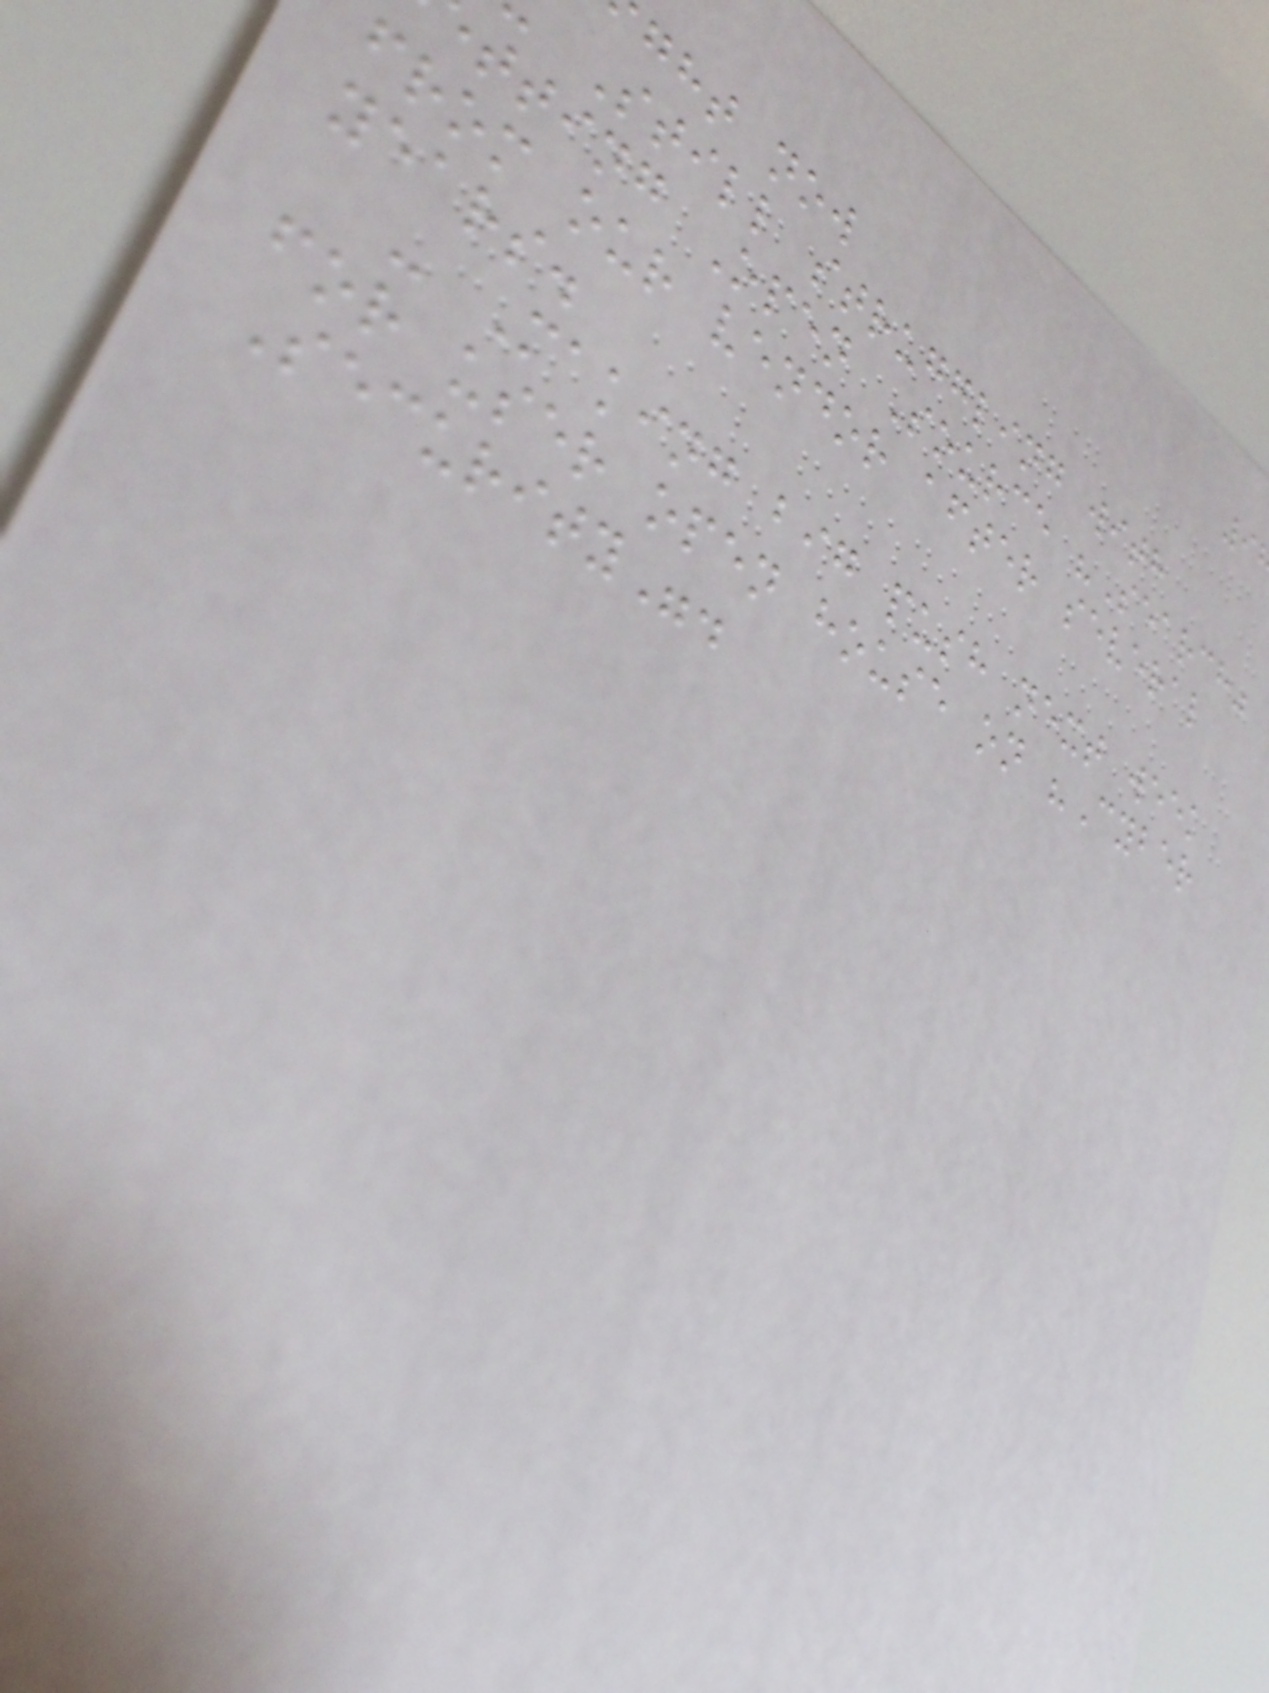ght now
Still struggling with
tting Open Source "Search"
from our vendor after several
years.
- Making big push next week
for user open house on "Cyber
Security".
